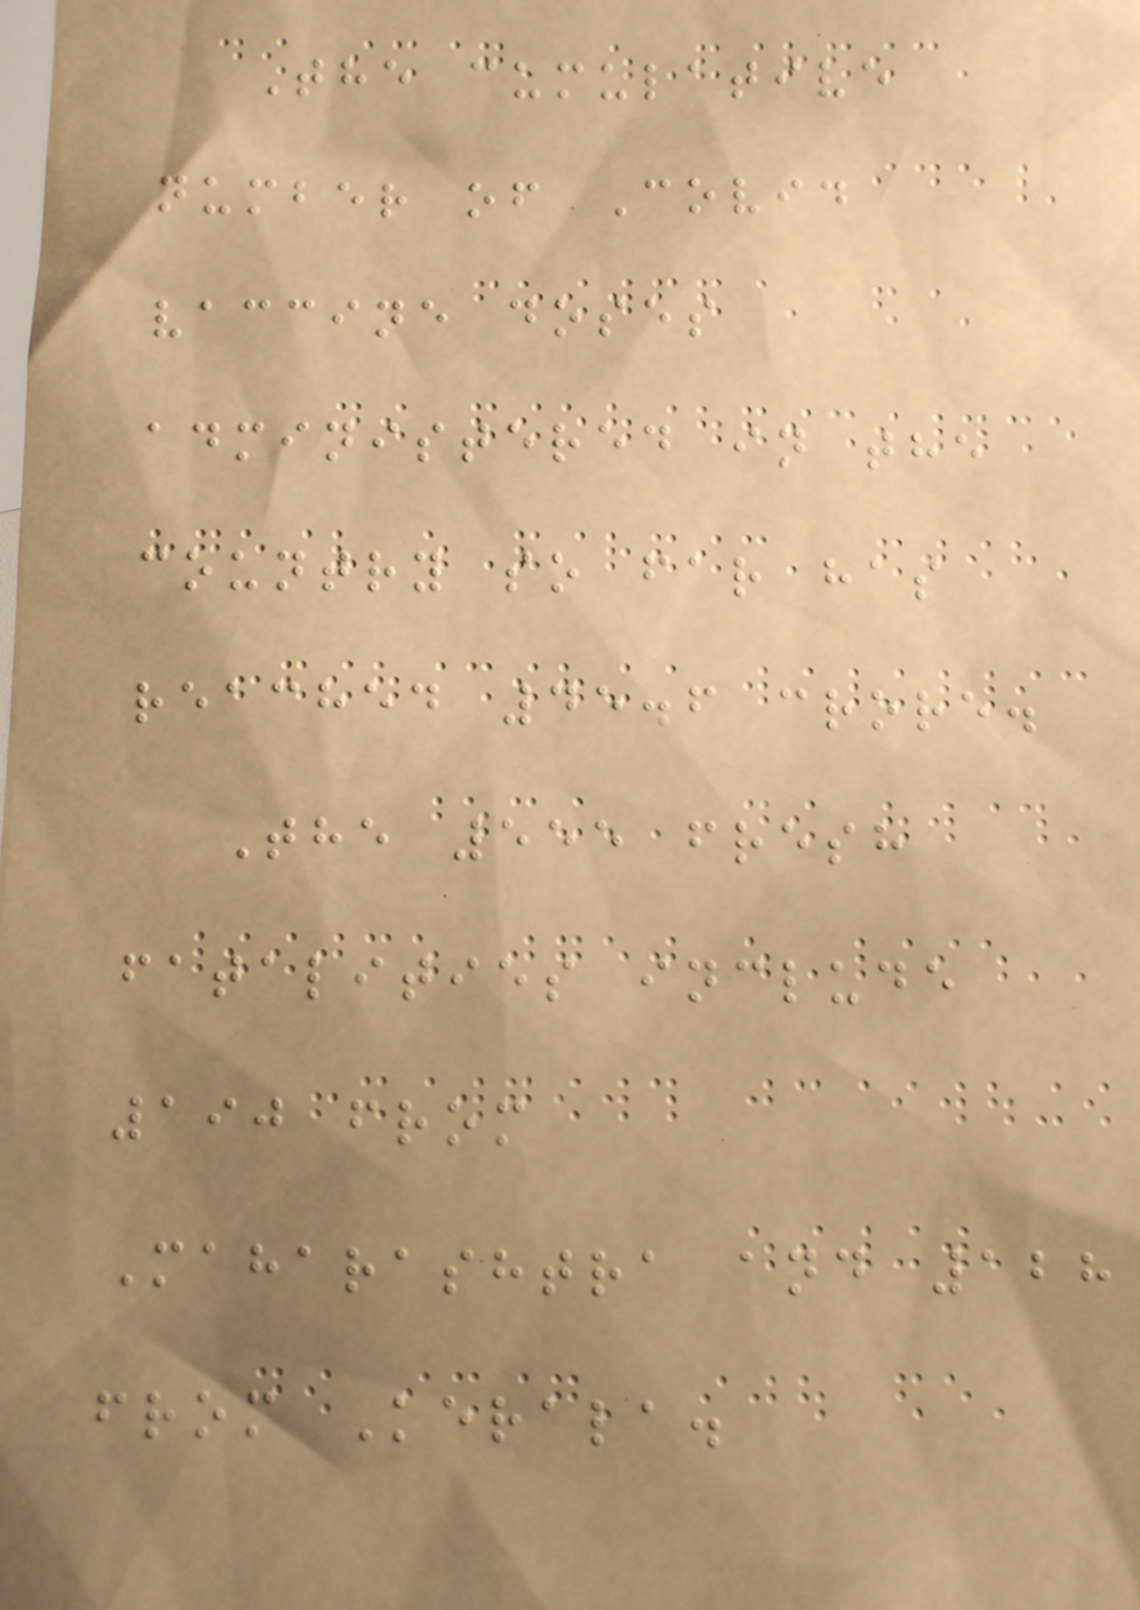The cumulative
number of Covid
vaccine doses
administered in the
country so far has
reached 45.6 crore.
The 555 fresh
fatalities include
190 from
Maharashtra and 128
from Kerala.
